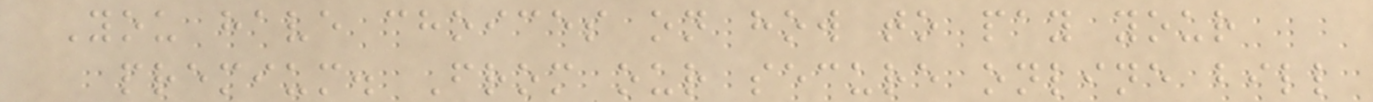You have choices on how to pay your
premium. From our secure online bill
